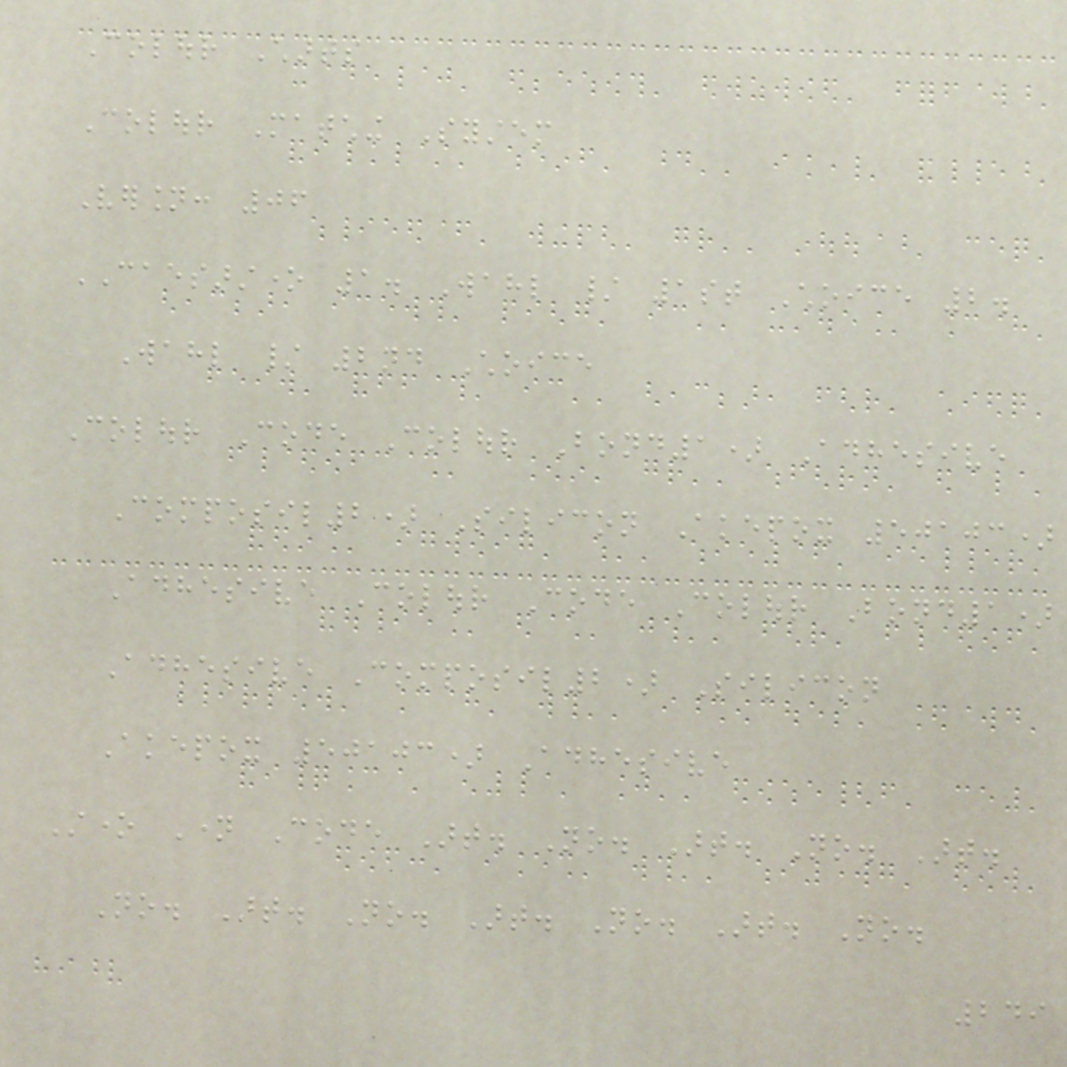Colour Charts
Colour Matching System
Version: 06
CAESARSTONE 1. Wahl / 1st Choice 2.
Wahl / 2nd Choice
Colour Code Colour Bond1) Adhesive
Composil2) Silicon Akepox 50103)
Adhesive Colour Code Colour Bond1)
Adhesive Composil2) Silicon
Akepox 50103) Adhesive
Stone Name Code Art. No. Art. No. Art.
No. Art. No. Art. No. Art. No.
249
